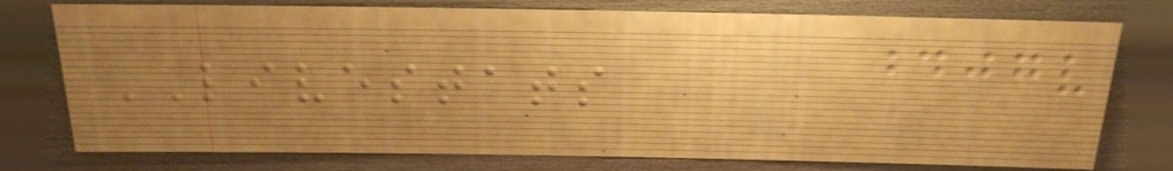LIVESTATS
